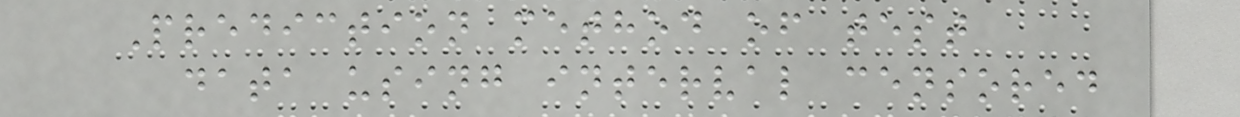Prediction method of test
data using interval censored
